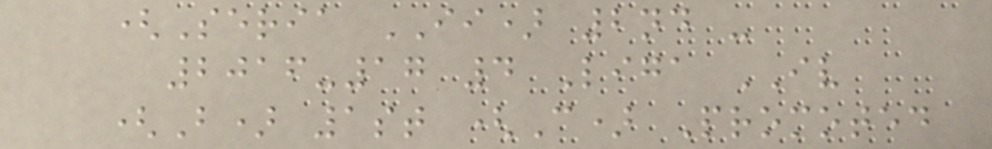(Seria II) 2nd -
2016-17 4 Liga IV
(B) 1st (C) Promoted
